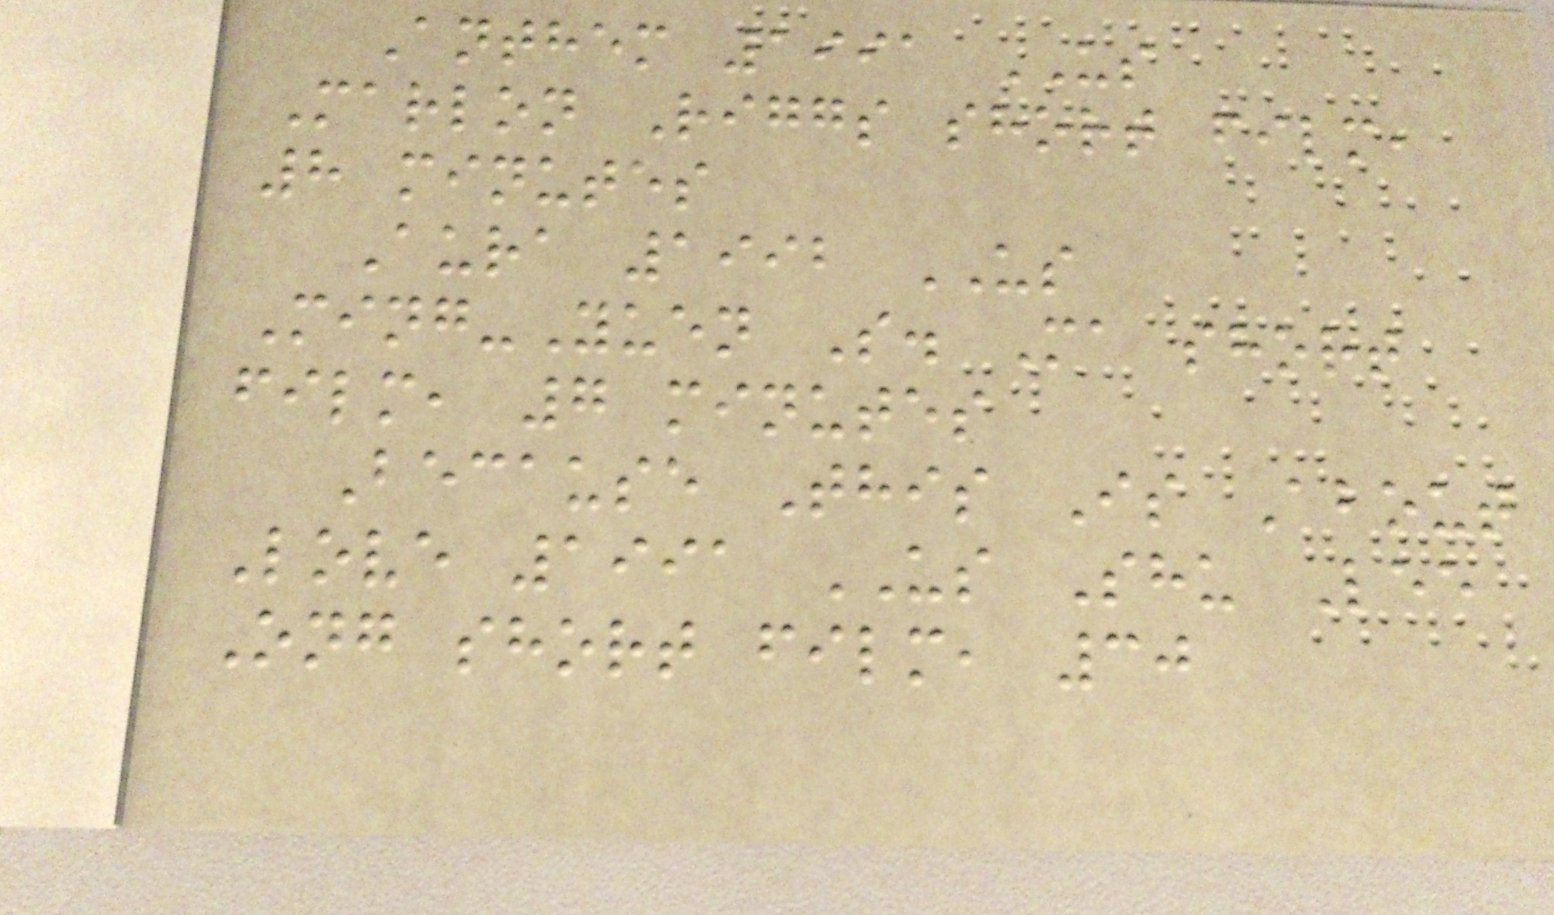Anthem 1991 US
Marlon Riggs short film,
8 minutes
Aura 1992 US
Ming-Yuen S. Ma short
film, 7 minutes
Because This Is About
Love 1991 US Shu Lee
Ong short film, 30
